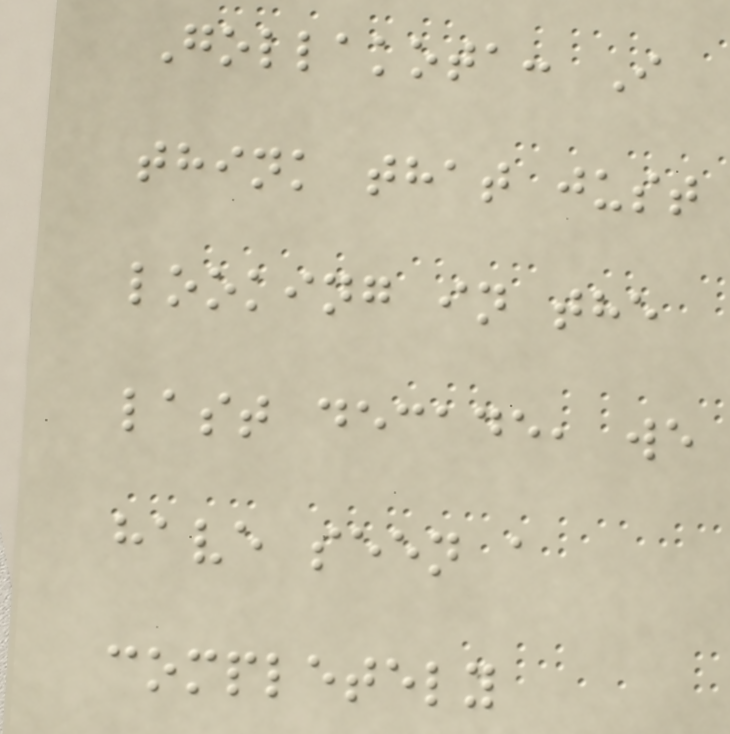Gollakota: I
think that just
looking in the
last decade, we
have seen a
completely
